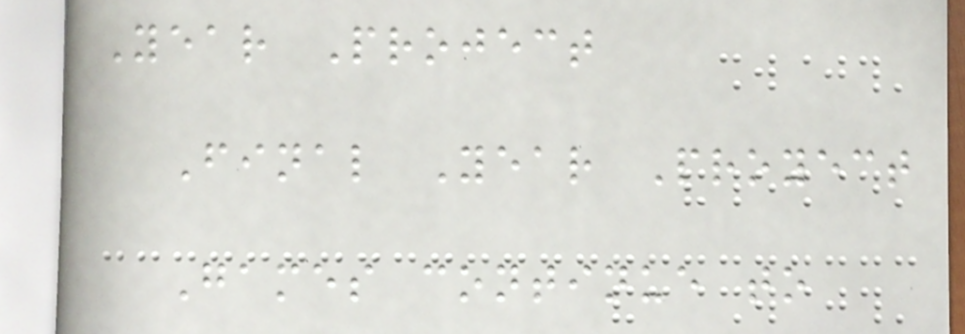Year Project
Final Year Proyect
Games continue to
